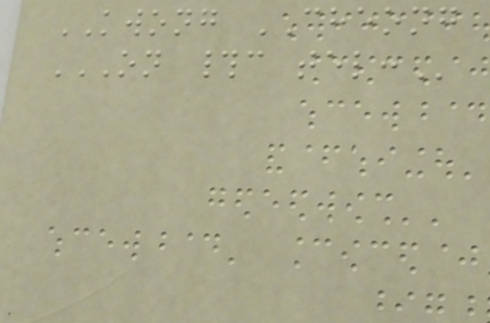KWONG CHEONG
ON #C TEL:
